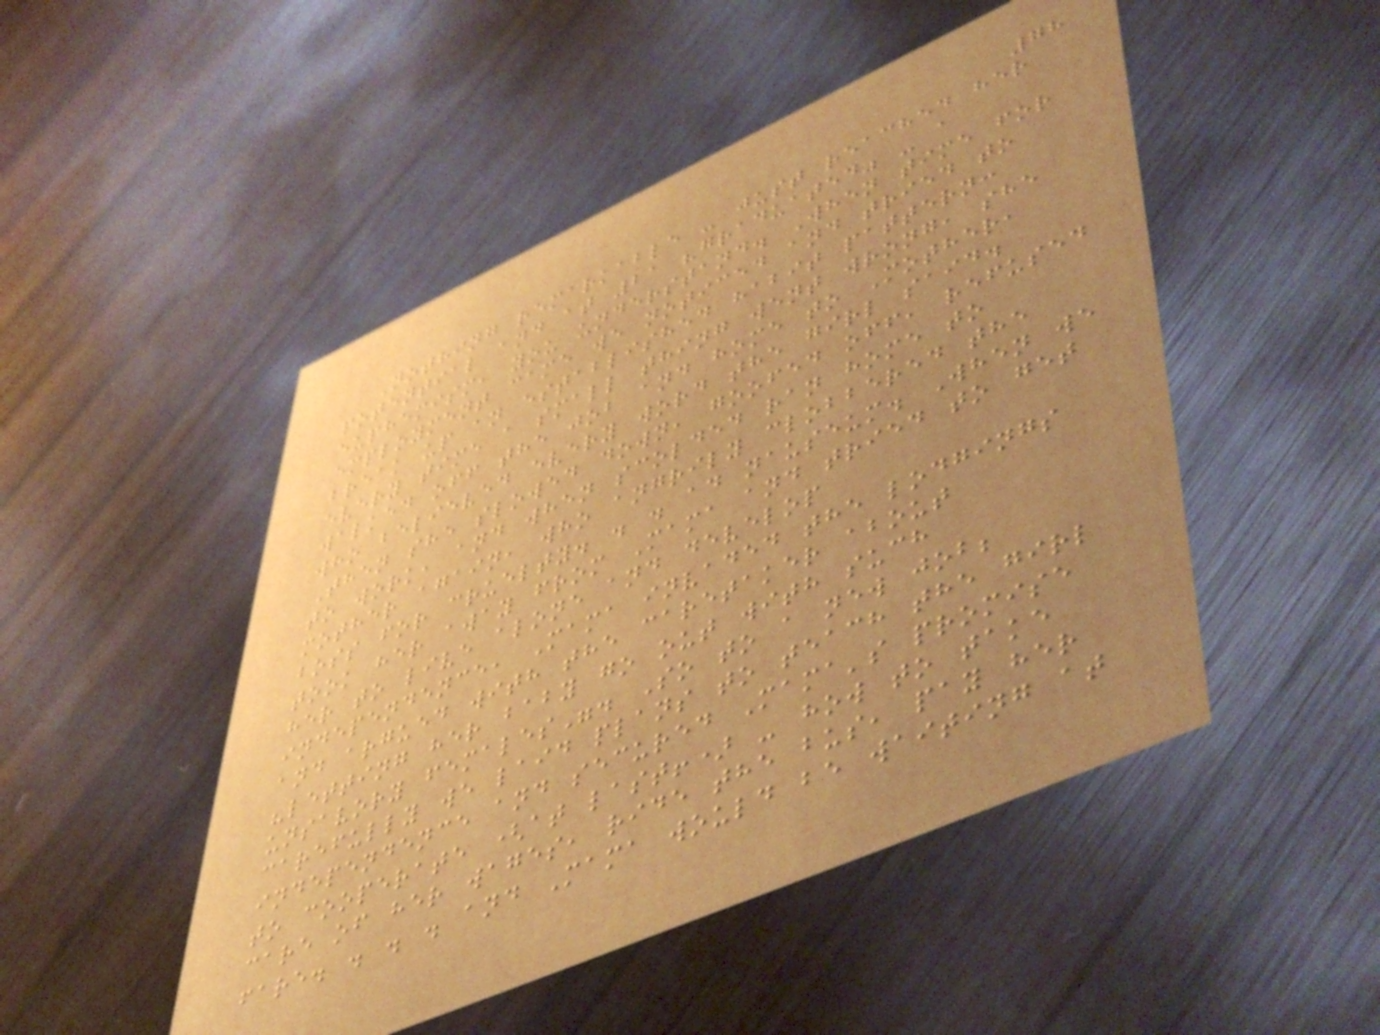78
Nothing remarkable - just reached her
potential and at 21 "graduated" - a
euphemism, you understand. When time for
employment came we noticed and tried to
break up an established habit pattern:
every time a small thing went wrong, she
walked off the job and home to Mother,
who believed every word the girl said.
Then she slowed down, goofed off, refused
to work, and when scolded ran home to
mother again, who angrily clobbered the
boss for cruelty. . . ad nauseum. When we
took her away from Mama and tried to get
her to live alone and develop
independence, Mama invaded the lodgings
and argued with the caretaker about
"letting her baby go out with such
unsavory females". So to a new job;
carefully we laid plans to teach the girl
independence and secured Mama's promise
to cooperate (at last!) - how to take
care of her wages, ride the bus, pay her
fare. . . . and Mama would be waiting at
